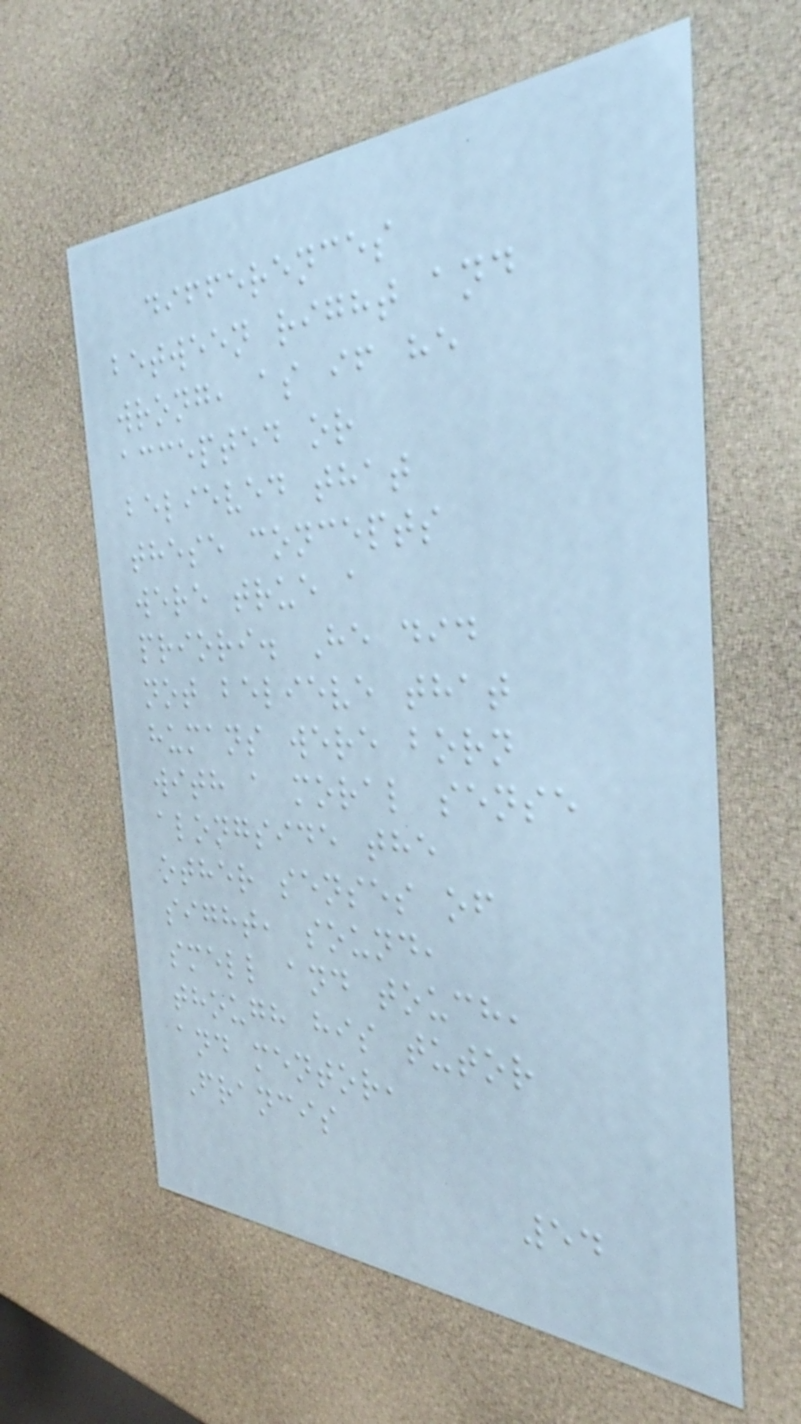differences
between right and
wrong, as if he
accepted or
believed that
these concepts
were true a
priori. He did
not believe that
humans were born
with a moral sense
alongside the
other senses of
sight, sound,
smell and touch,
though his tutor
and mentor,
Francis
54
